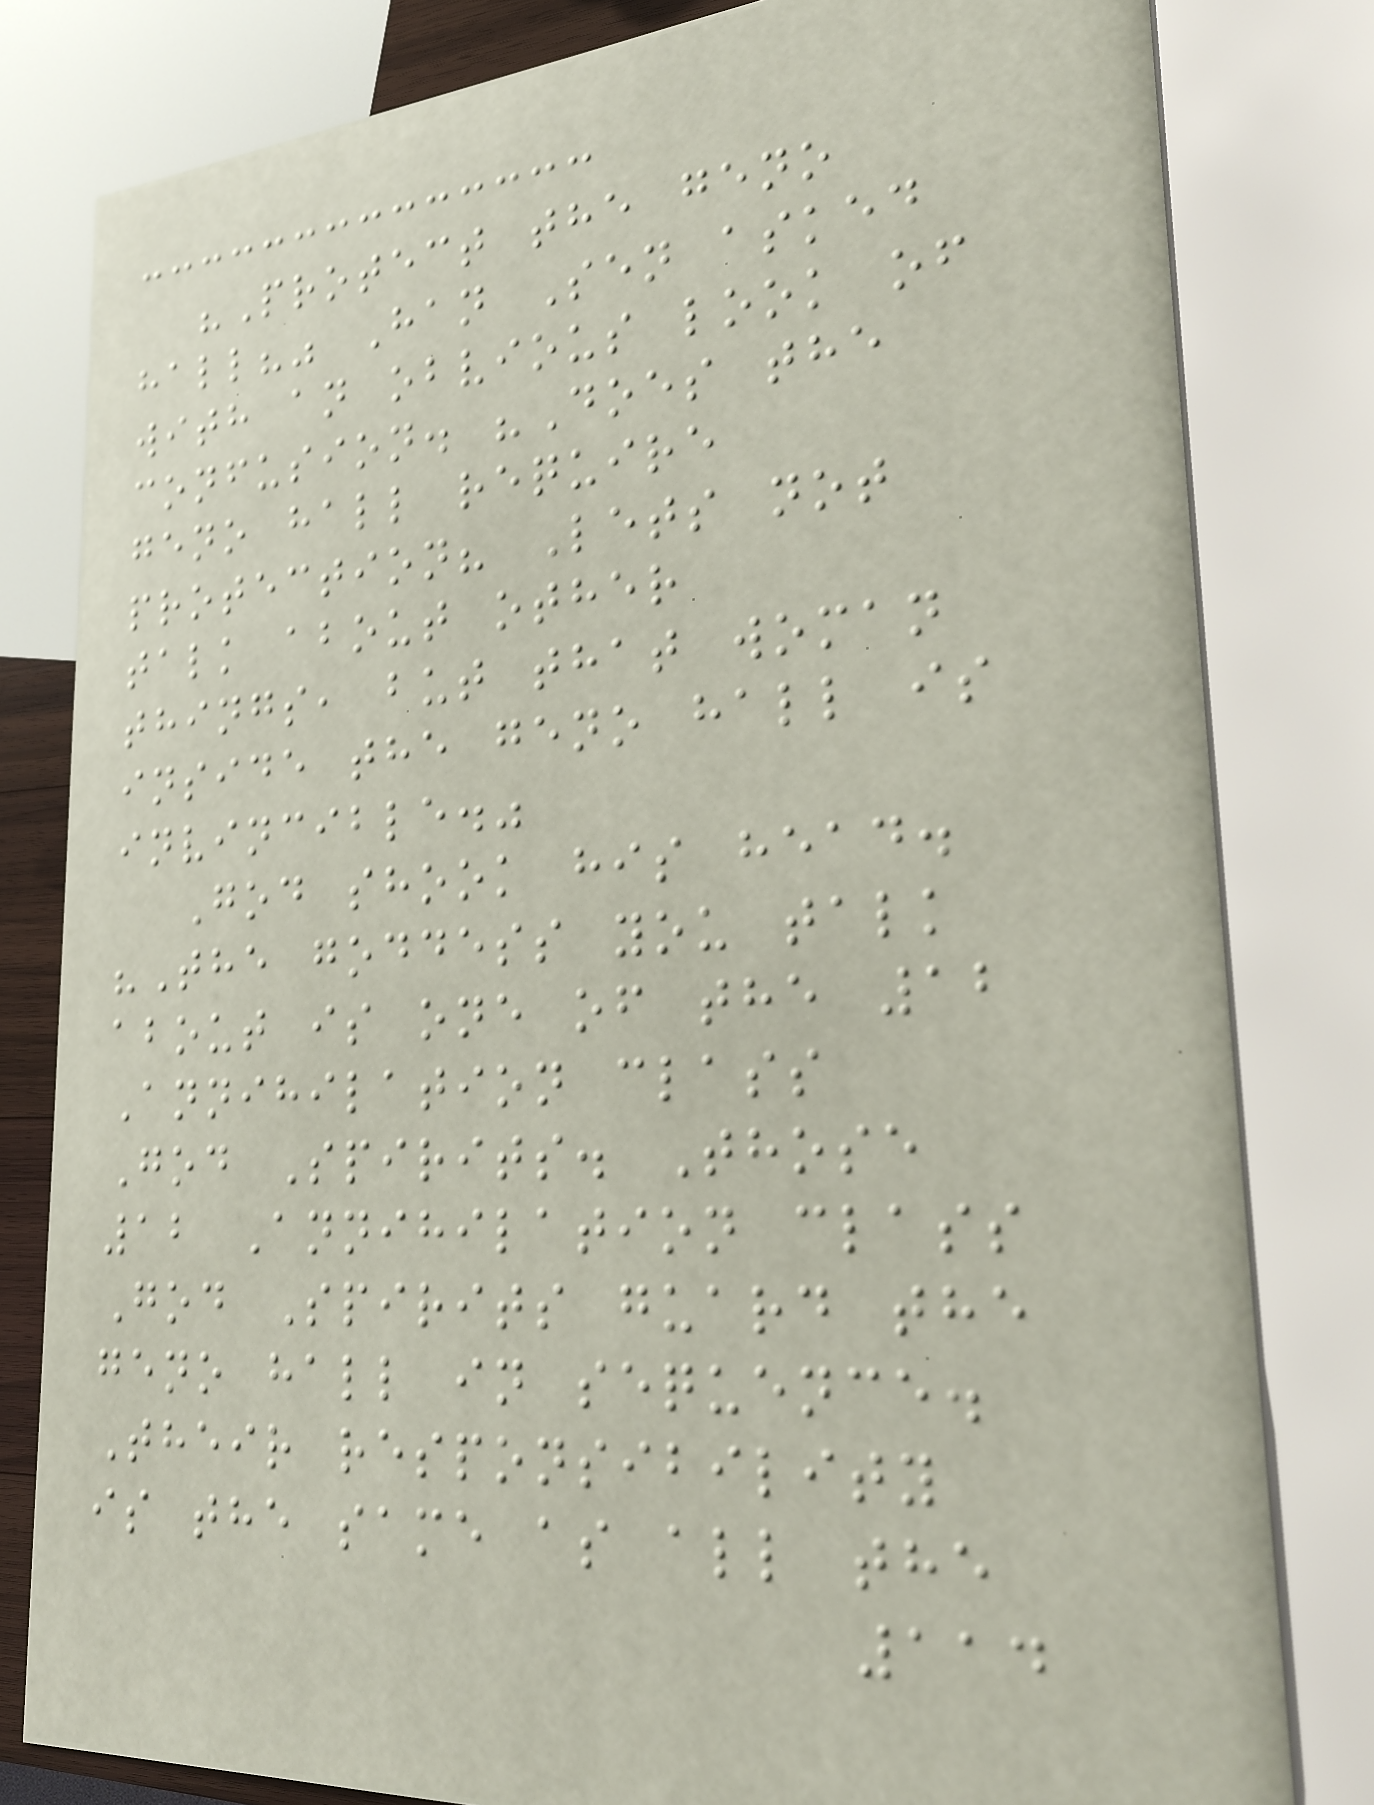"Protect the geno
hall?" Han Sen asked
with an obvious look of
confusion. "Does the
geno hall require
protection? Lets not
talk about other
things, but that woman
inside the geno hall is
invincible."
God shook his head.
"The goddess you talk
about is one of the 12
Annihilation class
God Spirits. Those
12 Annihilation class
God Spirits guard the
geno hall in sequence.
Their responsibility
is the same as all the
114
